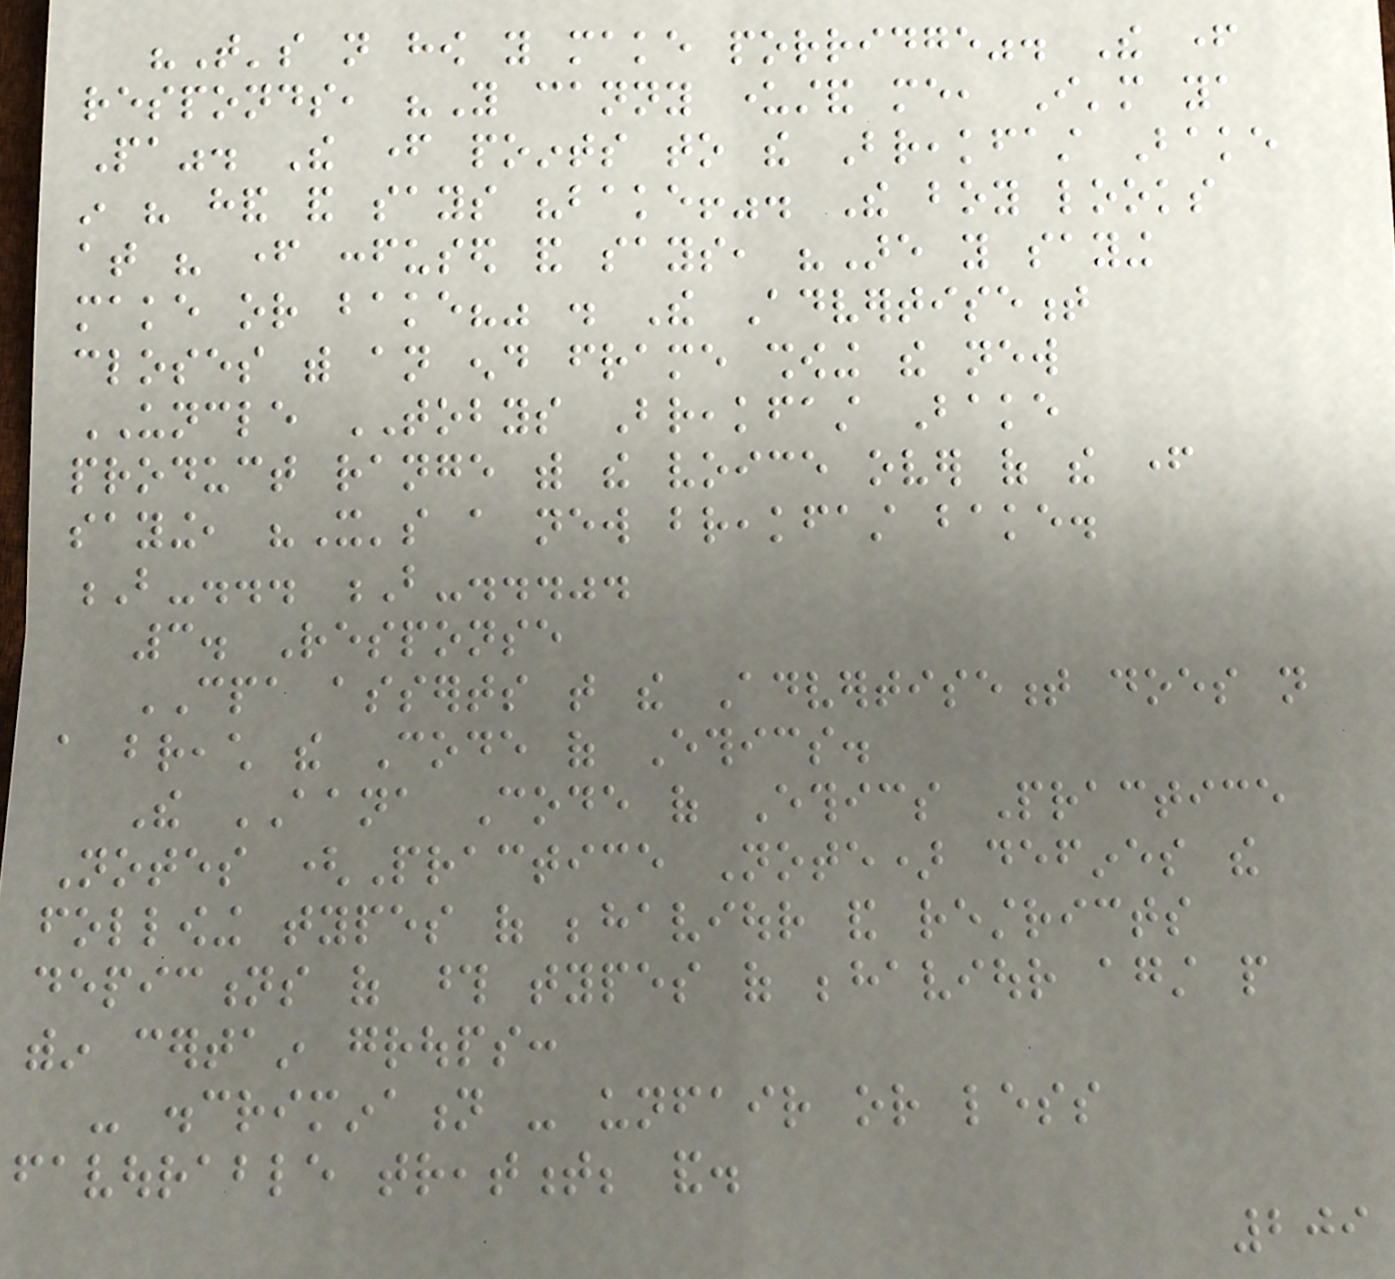"That's not how you make porridge". The father
responds, "You canny understand me, I'm ya
Pa". The father points to the Breakfast Bake
in his hand and says "bake!". The boy looks
at his father confused and says, "Are you saying
make or bake?" . The Advertisement
closes with an end frame showing the new
UNCLE TOBYS Breakfast Bake
product range with the voice over of the father
saying, "It's a new breakfast bake.
B-... B-...".
3. Response
CPA asserts that the Advertisement does not
a breach the Code of Ethics.
The AANA Code of Ethics Practice
Notes (Practice Note) defines the
following types of behaviour and restricts
depictions of those types of behaviour against people
within certain groups:
- discrimination - unfair or less
favourable treatment; and.
209
